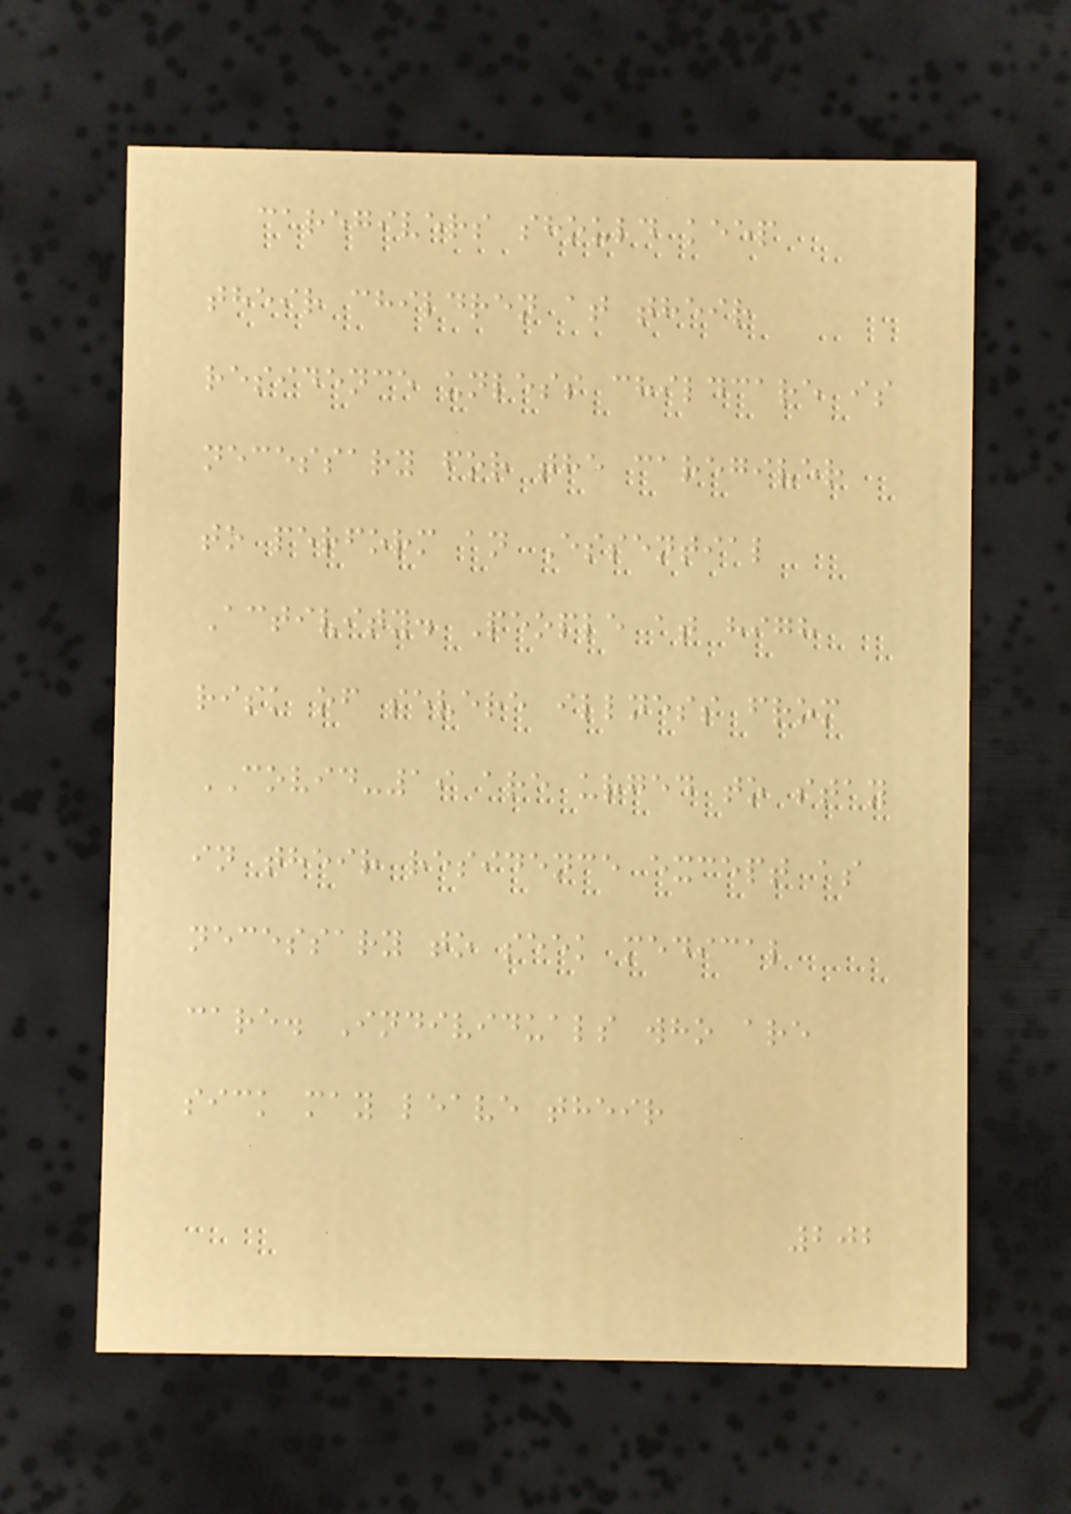caregivers should keep
their children at their
residence unless childcare is
necessary for the caregiver
to perform an Essential
Activity. People at high
risk of severe illness from
COVID-19 are urged to stay
in their residence except as
necessary to seek medical
care. Individuals who are
sick may leave their
202
